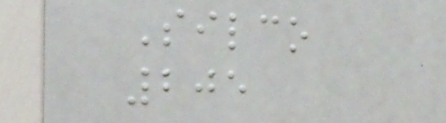Silco
205
